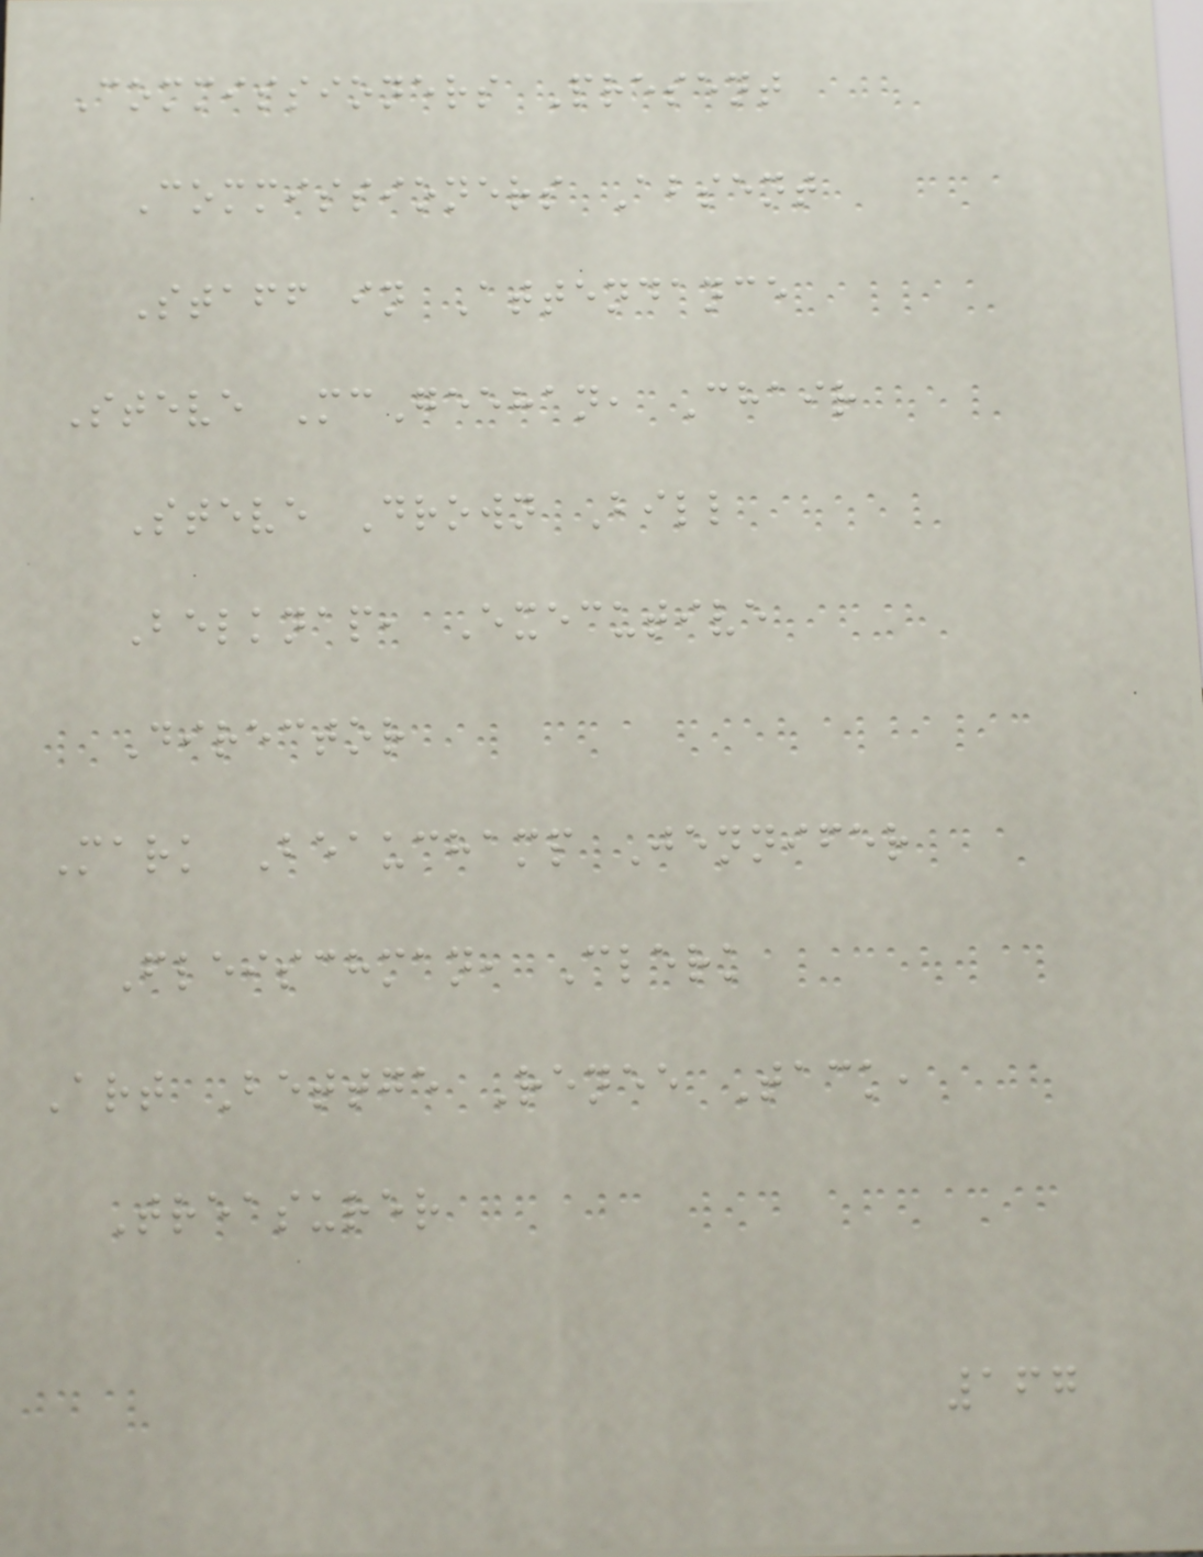Commissioners Present
Commissioners Absent
Staff in Attendance
Steve McGeehan, Chair
Steve Drown Bill
Belknap, Executive
Director
Mark Beauchamp Jennifer
Fleischman, Clerk
Art Bettge Renee Tack,
Treasurer
167
